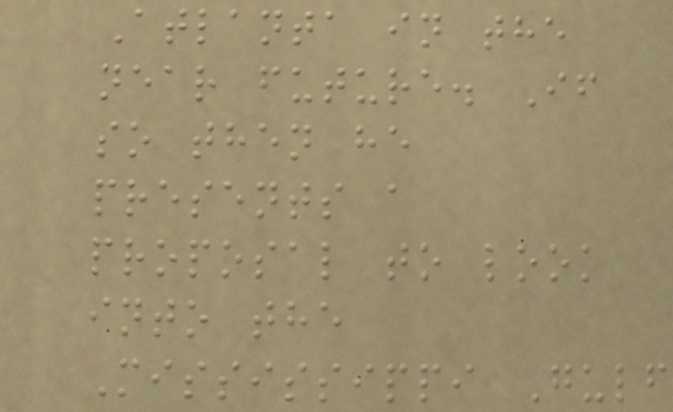Atlanta in the
near future. If
so then he
presents a
proposal to look
into the
Mississippi Gulf
